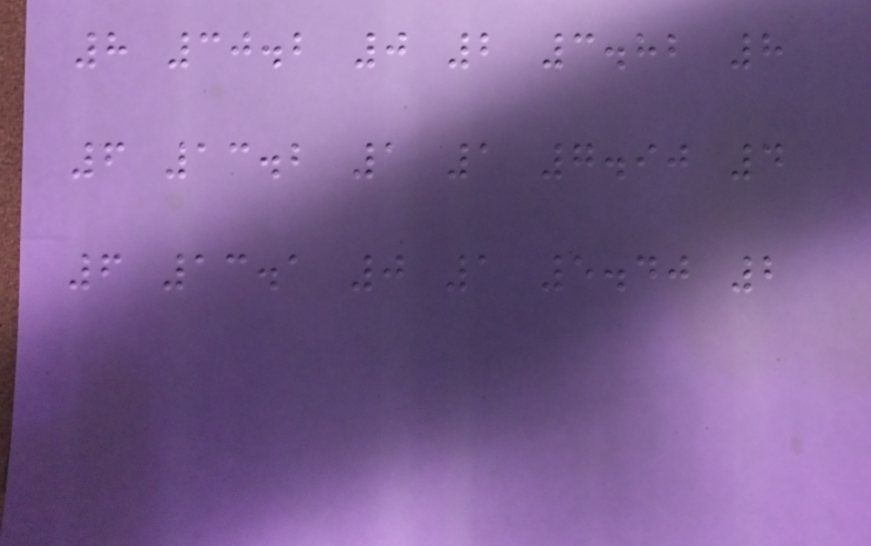8 30.2 0 2 3.82 8
6 13.2 1 1 7.90 4
6 13.1 0 1 5.40 2
